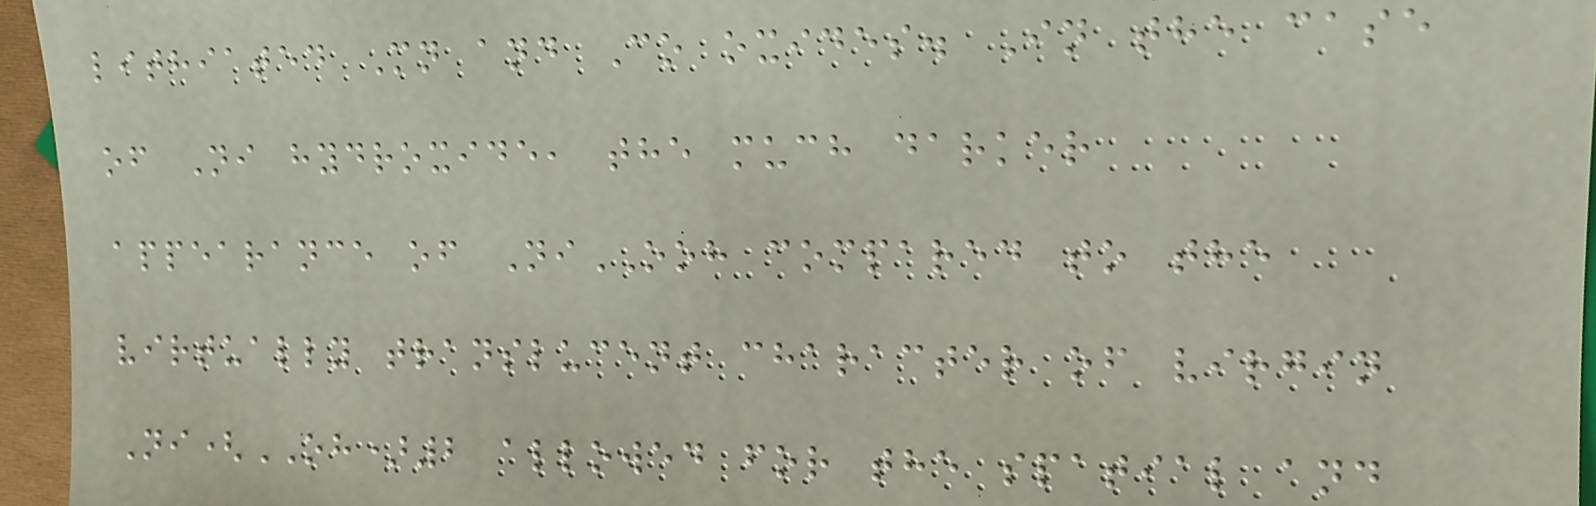lithiated Mn and Co oxides. In the case
of Ni hydroxide, the much darker
appearance of NiOOH compared to the
virtually translucent character of virgin
Ni(OH)2 allowed for the spatial and
